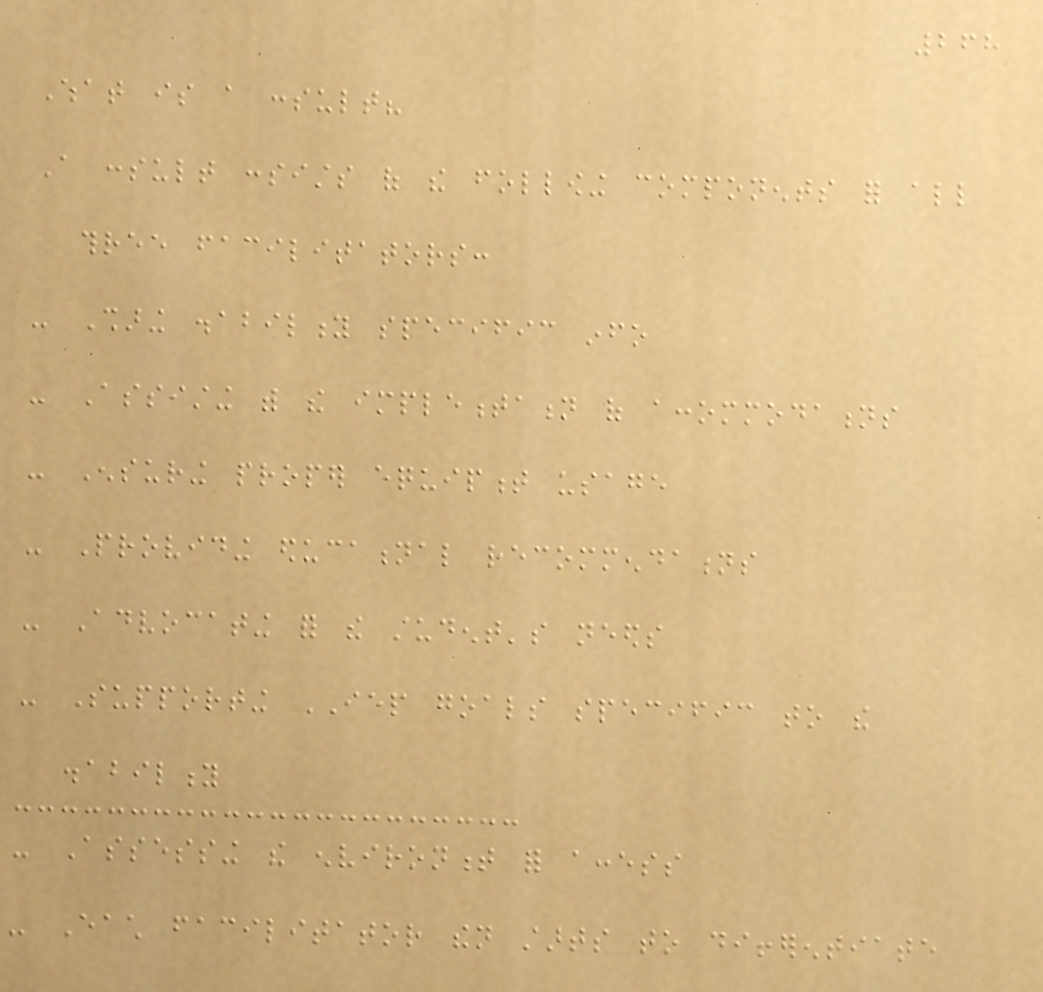268
What is a consult?
A consult consists of the following components for all
three facilitators:
- Sharing disability specific info
- Assisting with the implementation of accommodations
- Ensuring proper equipment usage
- Providing educational recommendations
- Advocating for the student's needs
- Supporting IEP goals specific to the
disability
- Assessing the environment for access
- Each facilitator then starts to differentiate
